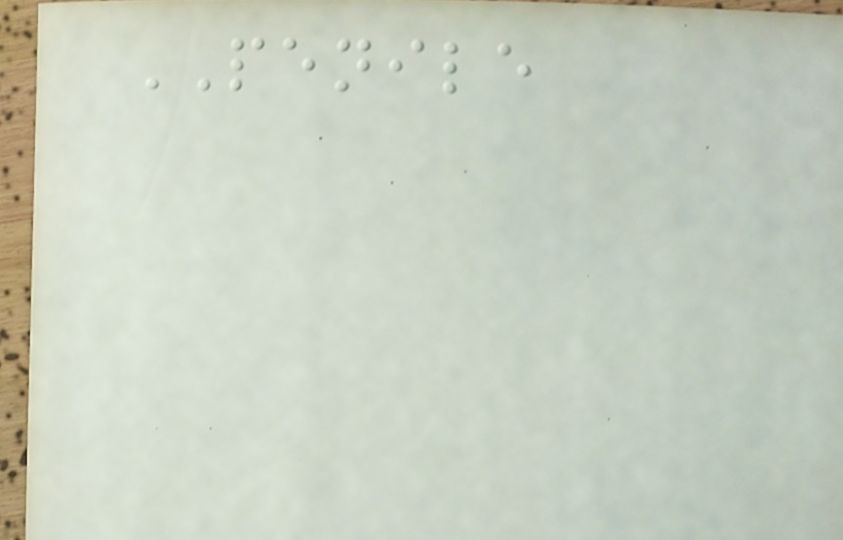PENILE
